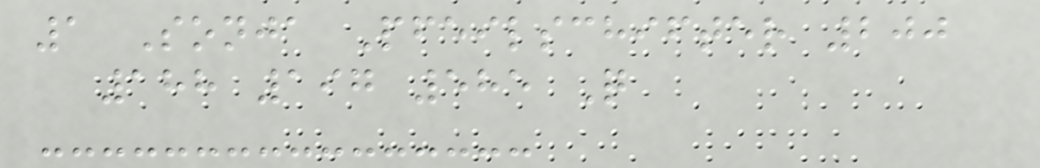1 Sonja Pfeilschifter 200
188 197 585 Q
